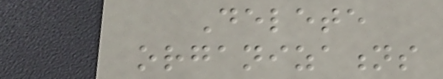Delete
organizations
